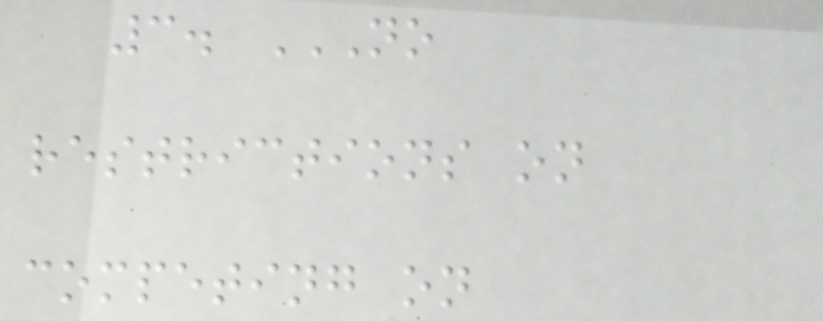3. NO
RESTRICTIONS ON
COMPETING ON
